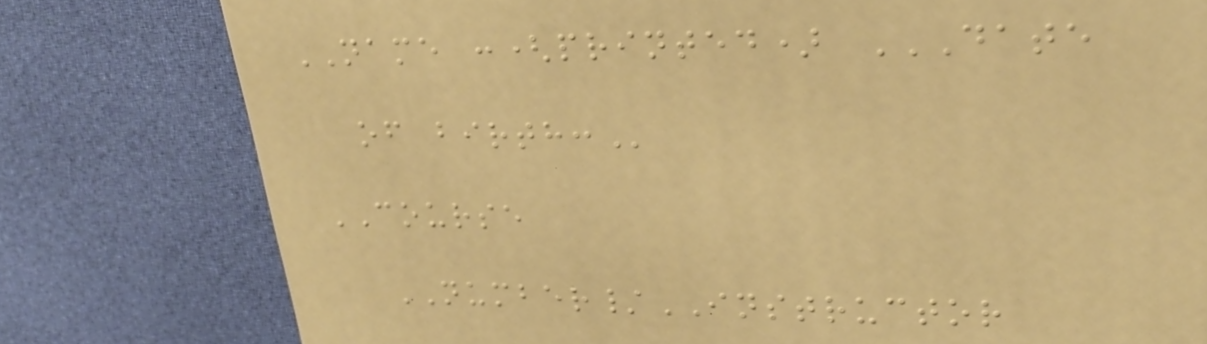NAME :(printed) DATE
OF BIRTH:
COURSE
NUMBER/INSTRUCTOR
